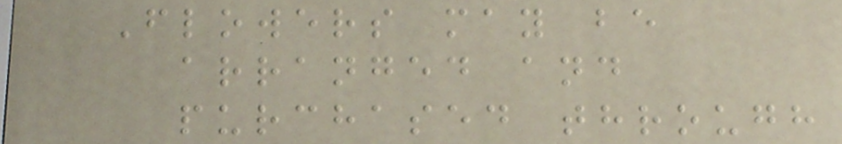Flowers may be
arranged and
purchased through
